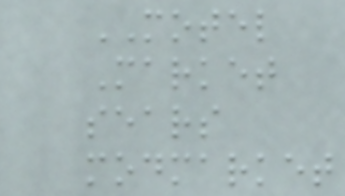MOTEL
Market
sears
modmarket
